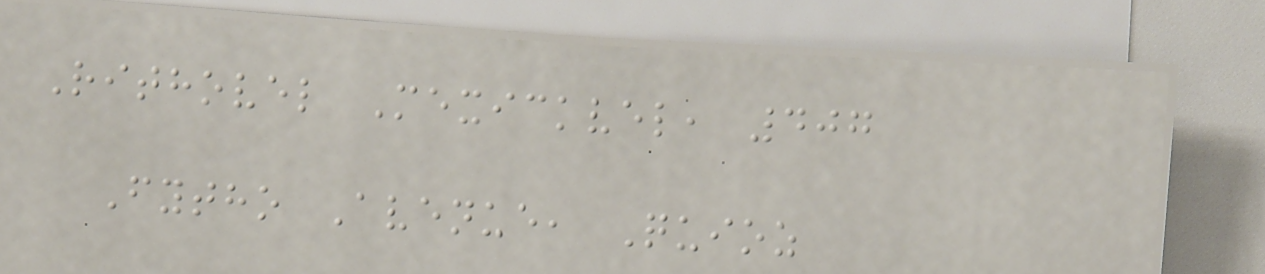Rithovel Mexickvel, 407
Fytho Avenue, Quioz
